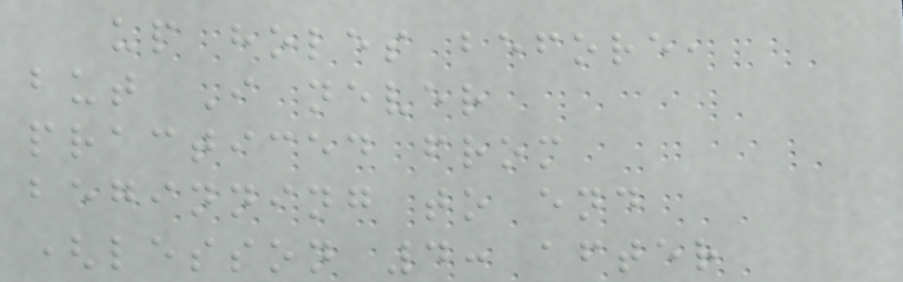up holes before,
but I never
practiced from
beginning to end
(lesson 4: after
